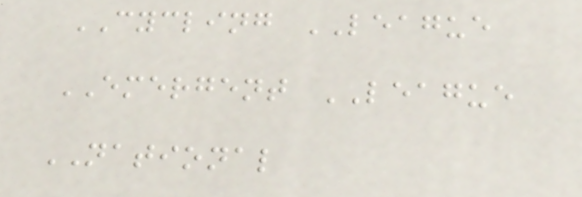CYCLING LEAGUE
EMERGENT LEAGUE
NATIONAL
